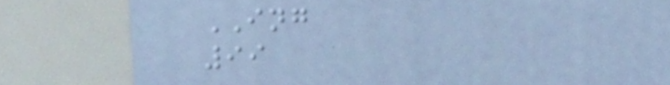ING
99
